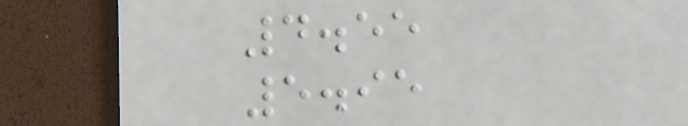4.55
5.95
